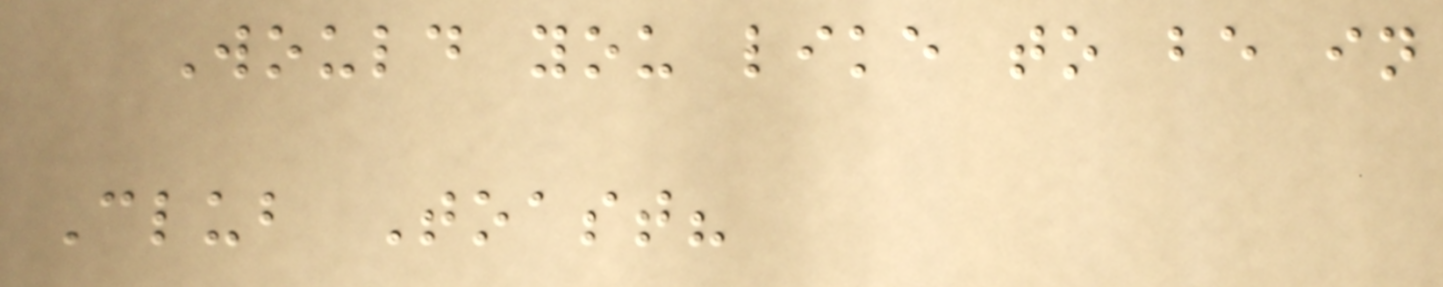Would you like to be in
Club Toast?
